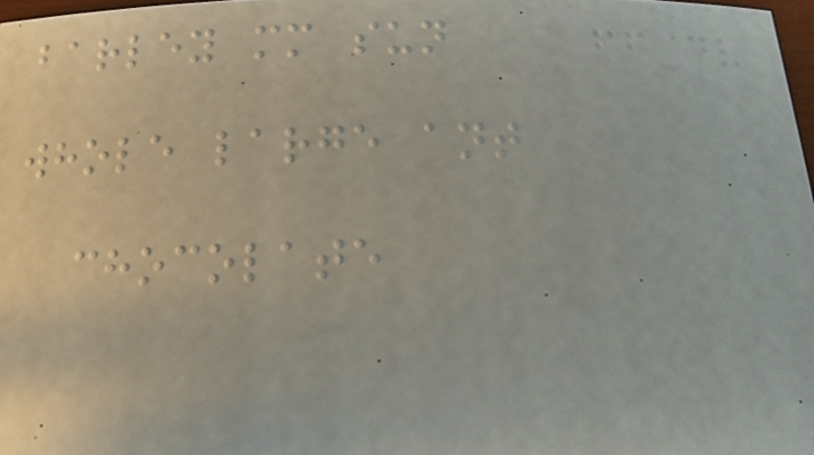barley mm sun
whole large ant
chocolate
